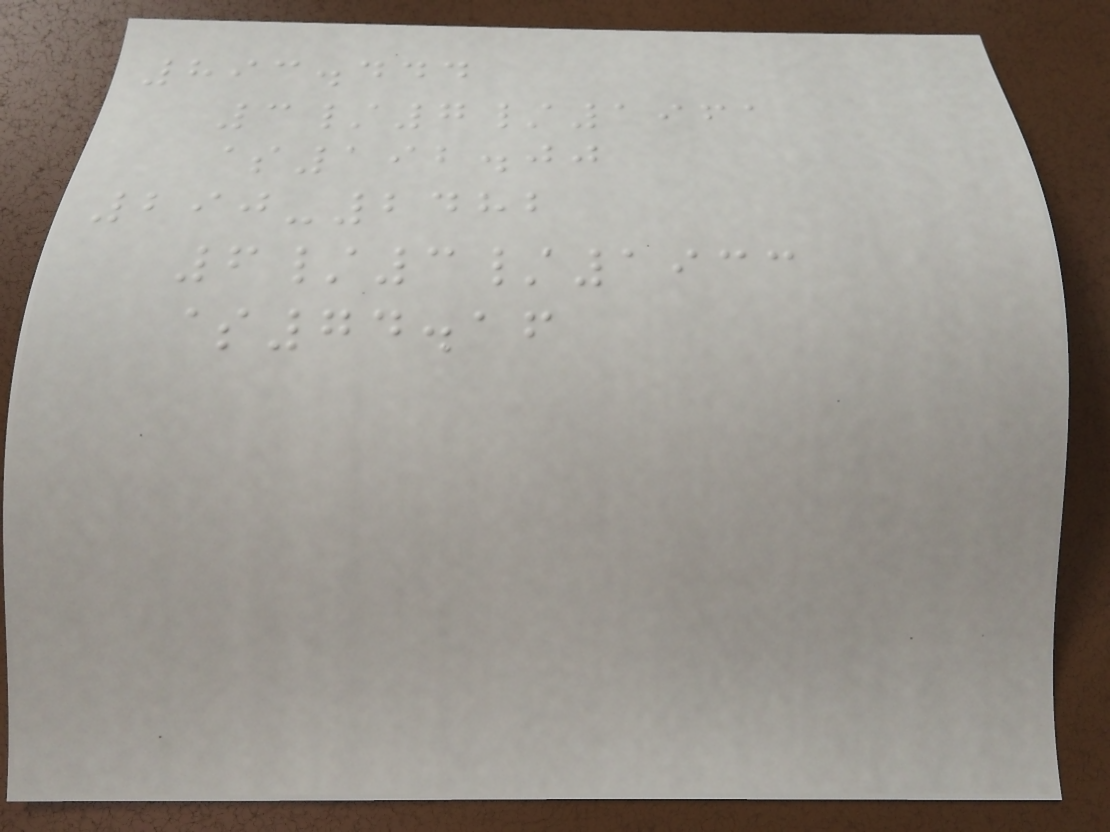893.444
3/7/1961
$192.00
290-2482
6/3/1933
$74.16
